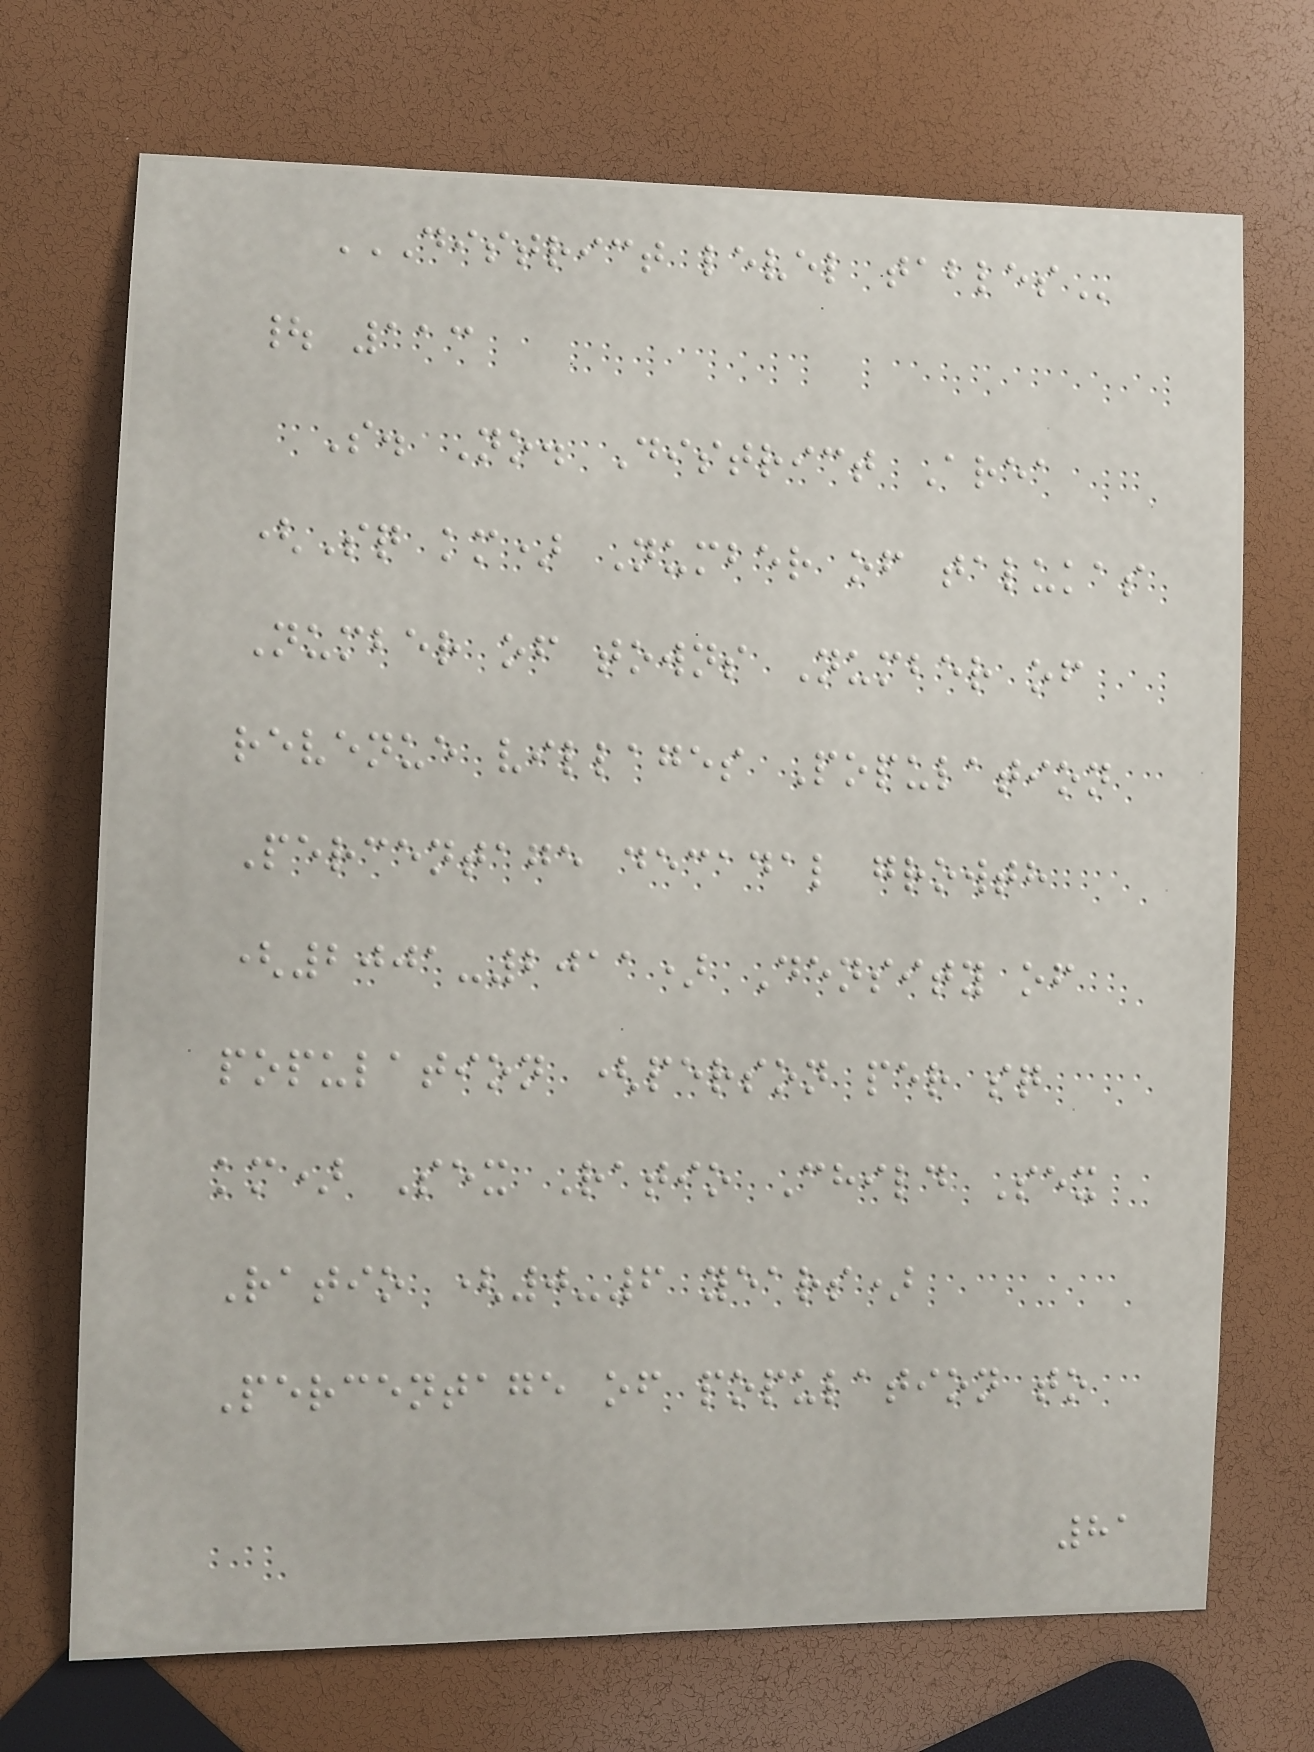DISTRICT LEVEL TABLES
| 113
S. No. District Area
(Sq km) Number of talukas
Number of towns Number of
revenue villages Population
Percentage decadal growth
(2001-2011) Density of
population (person per sq
km) Sex Ratio Child Sex
Ratio (0-6 years)
Percentage of population to
81
